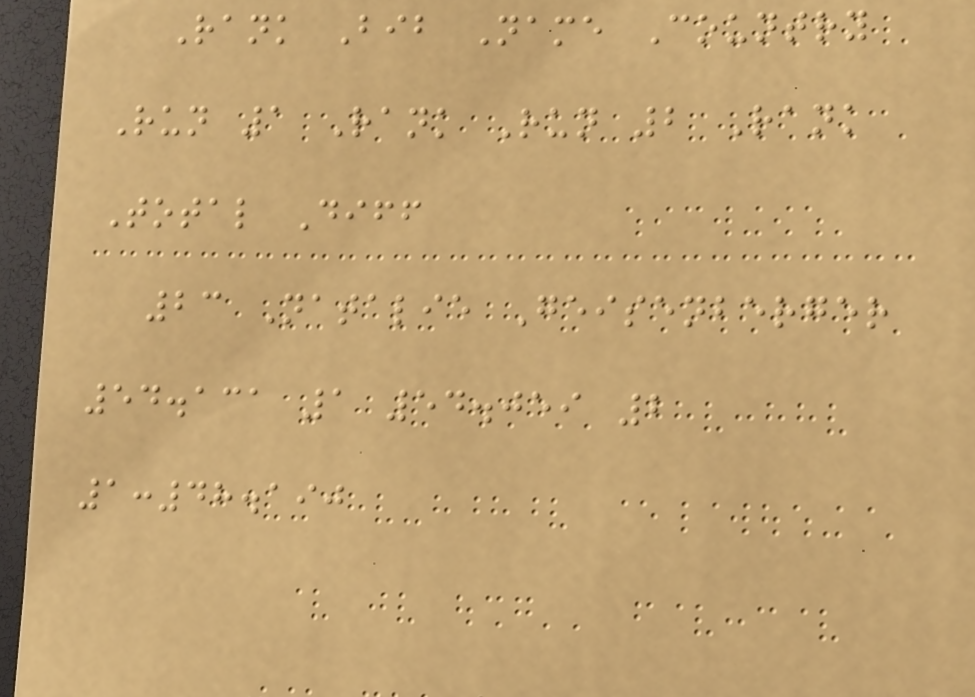Rank Bib Name Country
Run 1 Rank Run 2 Rank
Total Diff
23 Natalie Geisenberger
54.131 1 54.059 2
1:48.190
